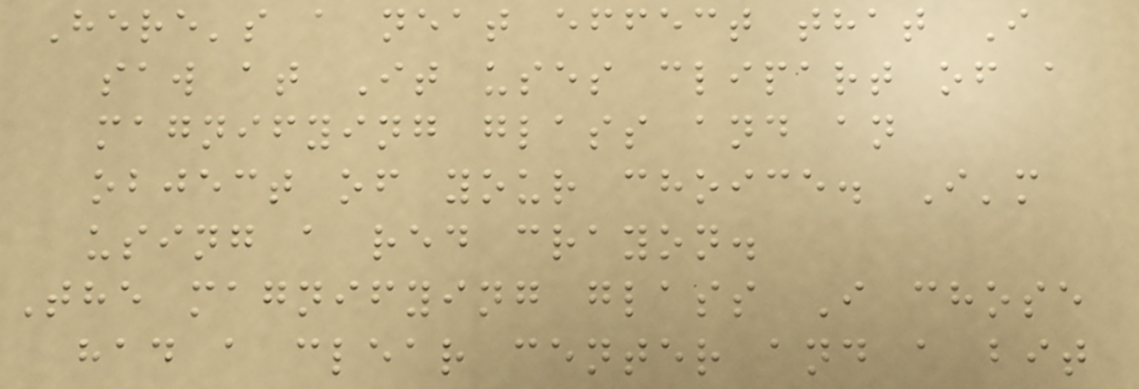Here's a neat effect that I
saw at It uses clipart of a
magnifying glass and an
object of your choice. I'm
using a red crayon.
The magnifying glass I chose
had a clear center and a bit
